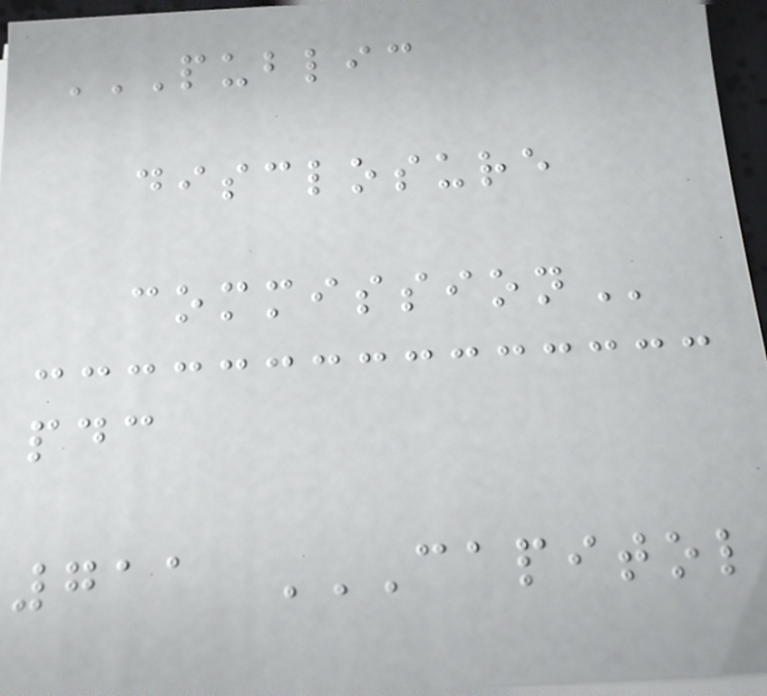PUBLIC
DISCLOSURE
COMMISSION
pdc
711 CAPITOL
